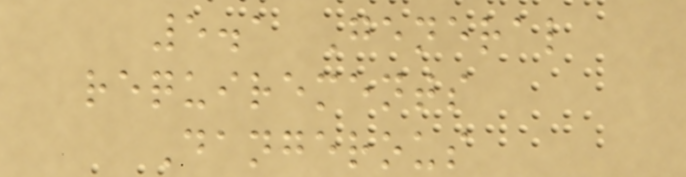5.1 General
requirements
Dangerous
